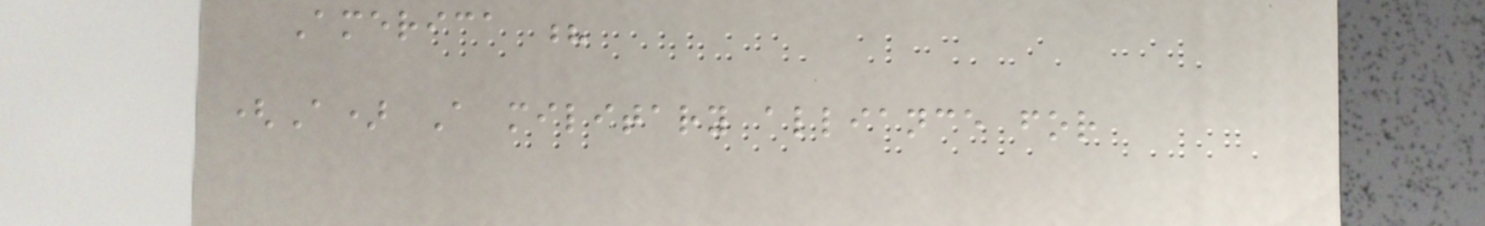America ?
(A) A military alliance for
